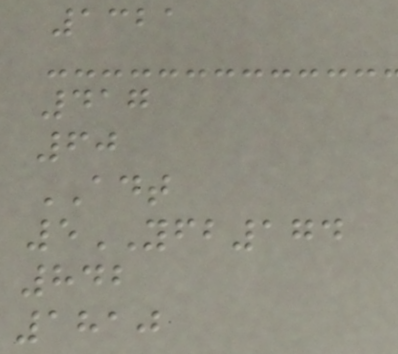1321
417
60
ADT
5YFB174
842
1810
